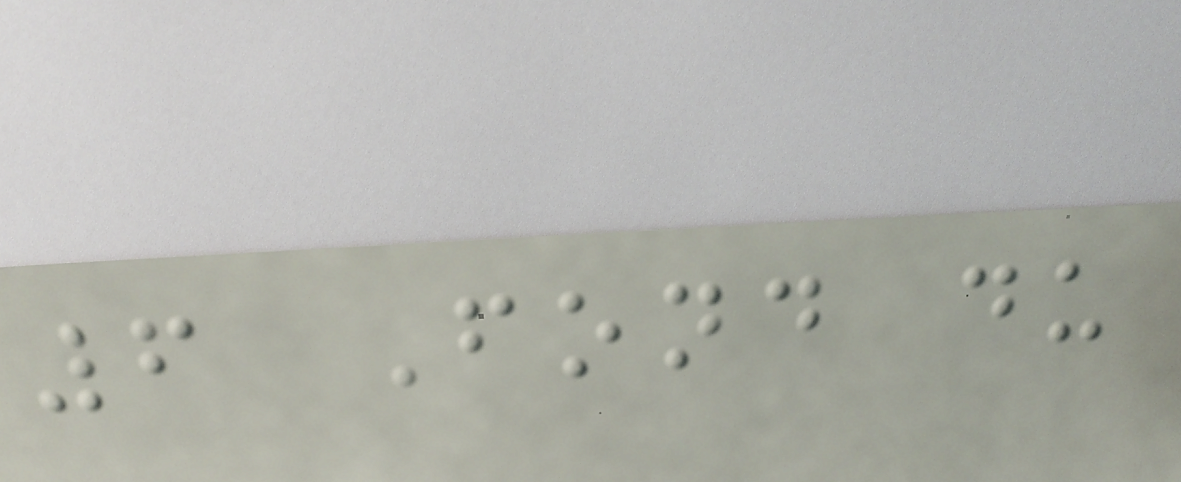6 Fond du
